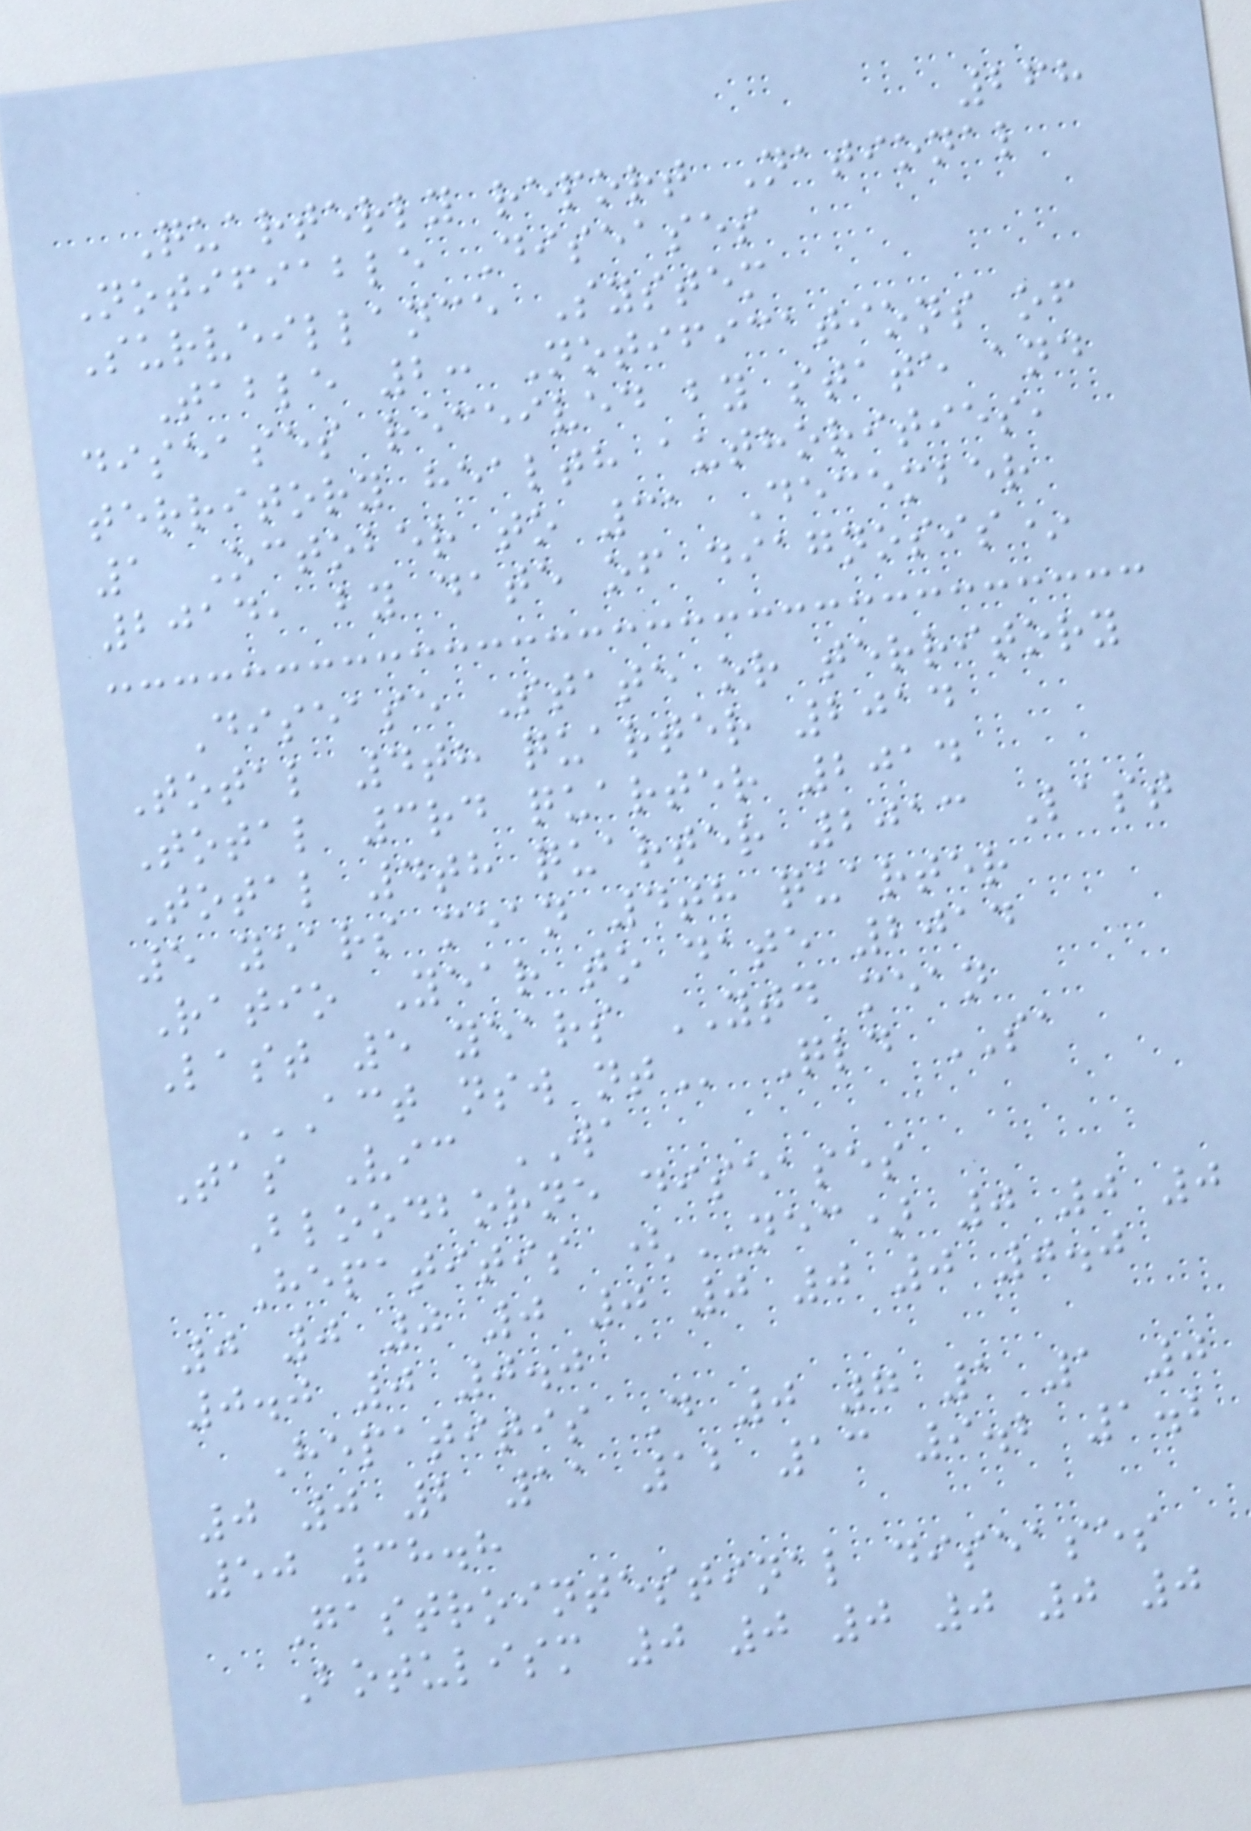268
Quarterly report National
Notifiable Diseases
Surveillance System
Table 2: Notifications of
diseases received by state and
territory health authorities,
1 October to 31 December
2014, by date of diagnosis*
Disease State or territory
Total 4th quarter 2014
Total 3rd quarter 2014
Total 4th quarter 2013 Last
5 years mean 4th quarter
Ratio Year to date 2014
Last 5 years YTD mean
ACT NSW NT Qld SA
Tas Vic WA
Bloodborne diseases
Hepatitis (NEC) 0 0 0
0 0 0 0 0 0 0 0 0.0
0.0 0 0.0
Hepatitis D 0 7 1 1 0
0 0 2 11 12 13 9.2 1.2
50 38.8
Gastrointestinal diseases
Botulism 0 0 0 0 0 0
